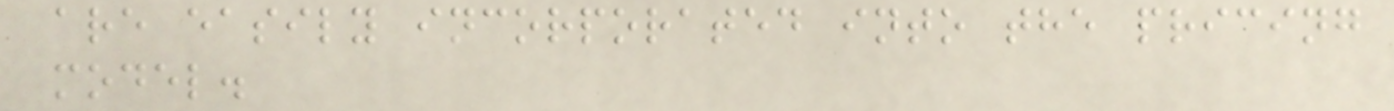are easily incorporated into the pricing
model.
